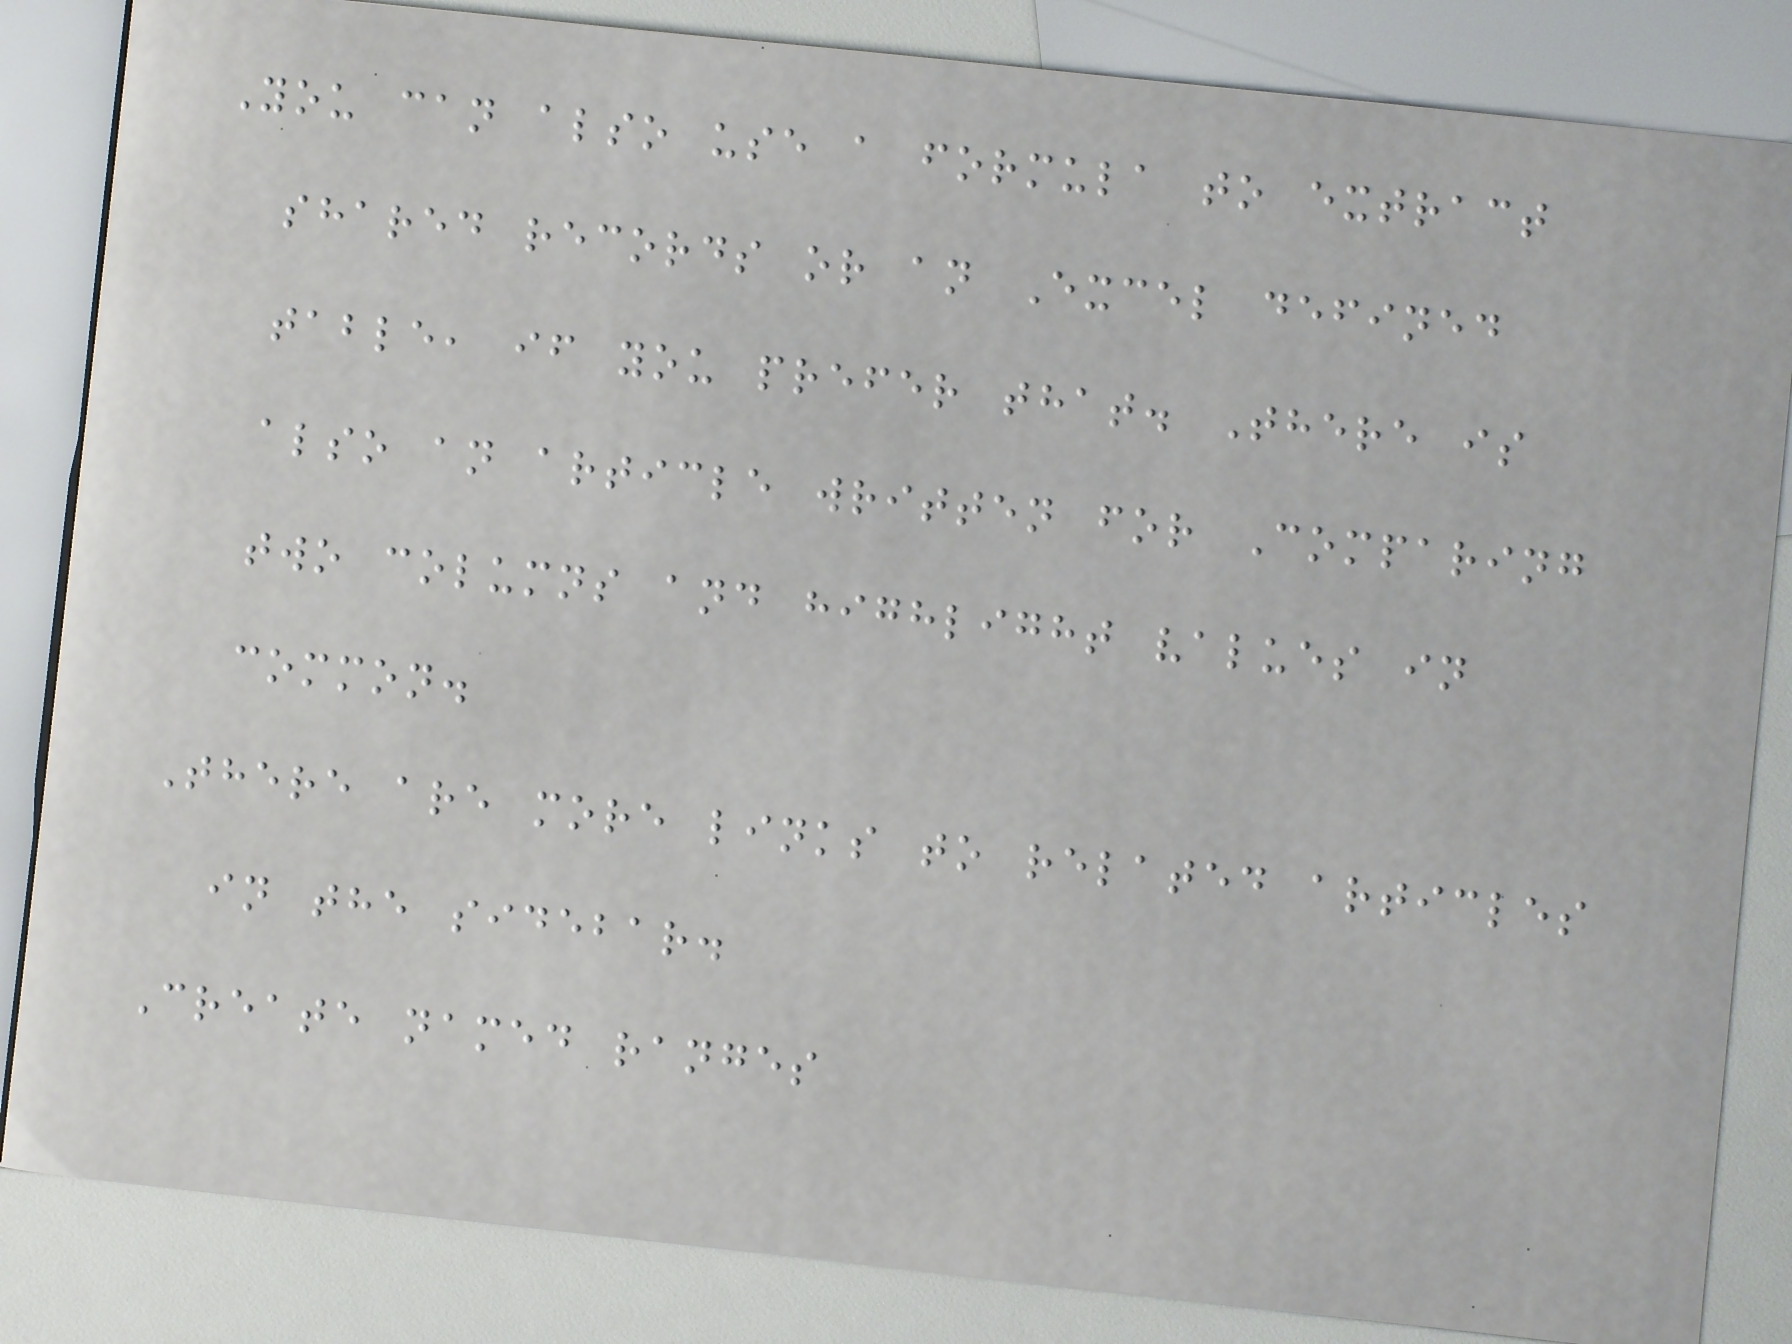You can also use a formula to extract
shared records or an Excel defined
table, if you prefer that. There is
also an article written for Comparing
two columns and highlight values in
common.
There are more links to related articles
in the sidebar.
Create named ranges
